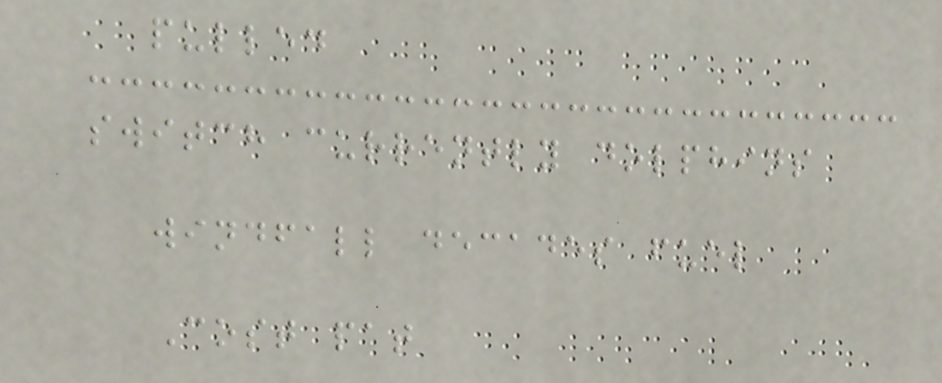pulled
switch currently dolphins
windfall decades fuel
Cost pat
